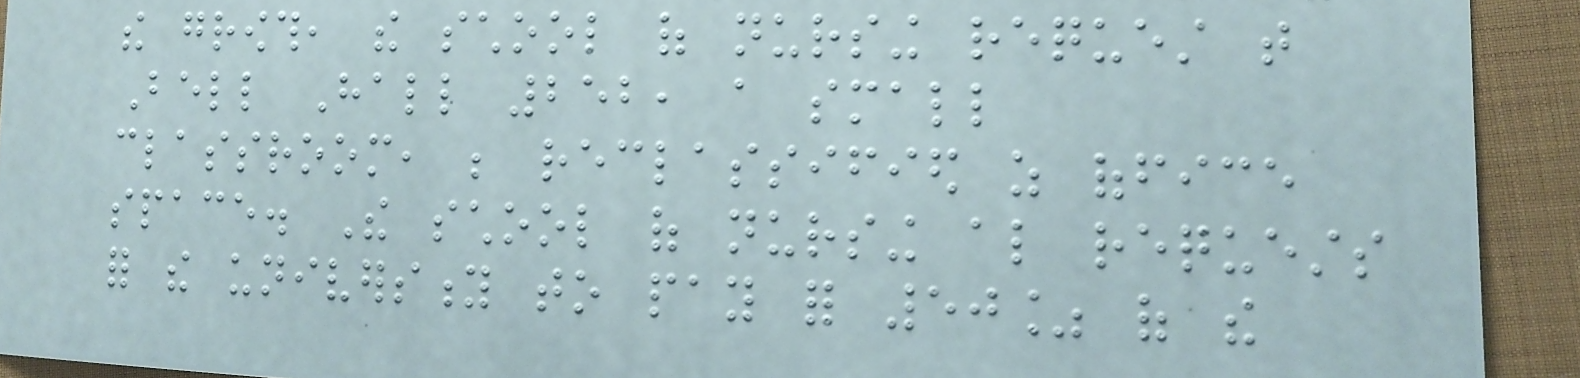the growth, the school of nursing request that
Bell Hall 252, a small
classroom, be reclassified as office
space. The school of nursing also requests
for the university to pay for 50% of the
